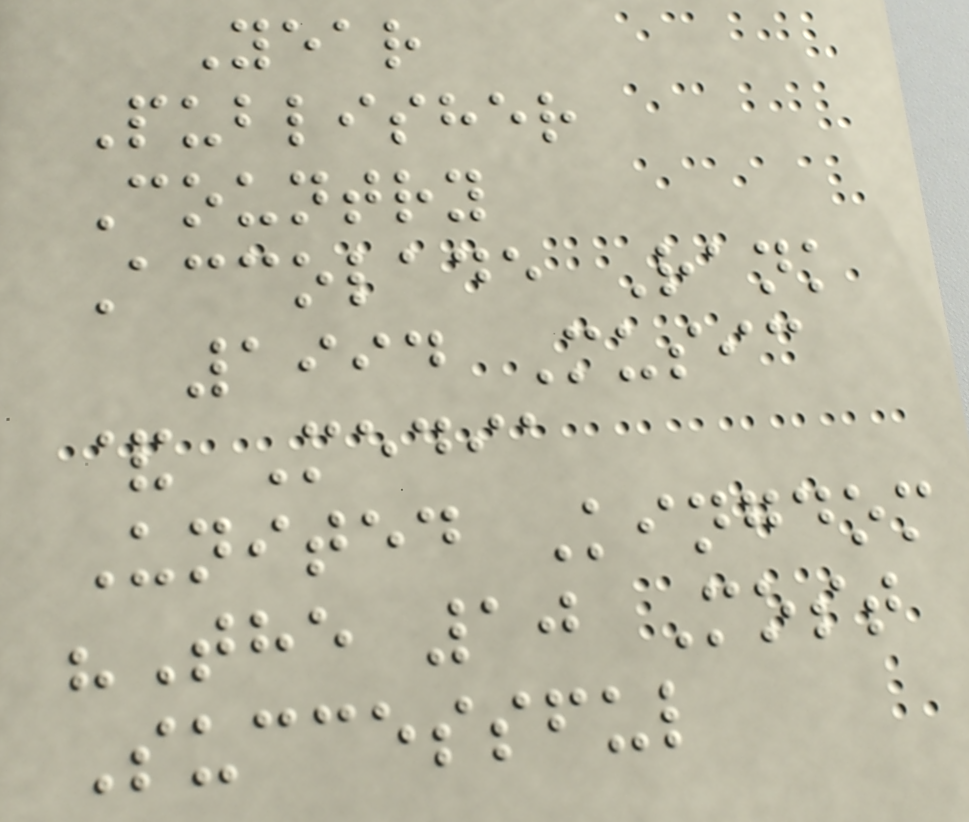Year
Publisher
Country
Accolade Rank
1994 Music
& Media
United Kingdom
"The 10 Most
Successful
